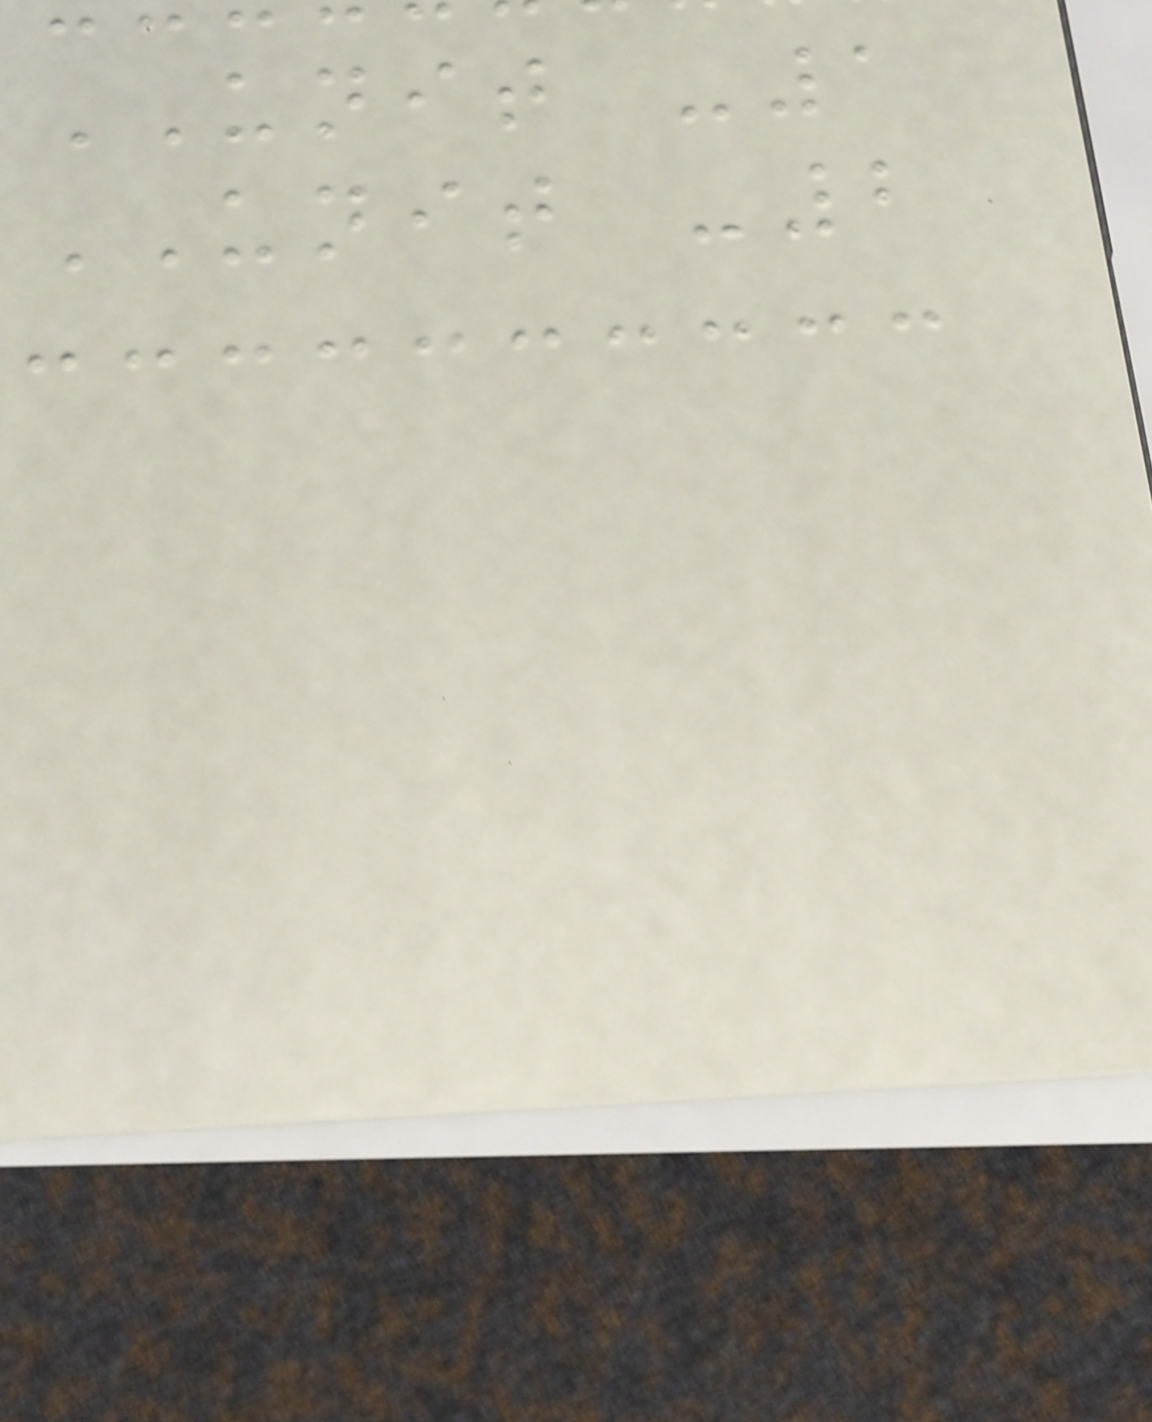UNIT -1
UNIT -2
